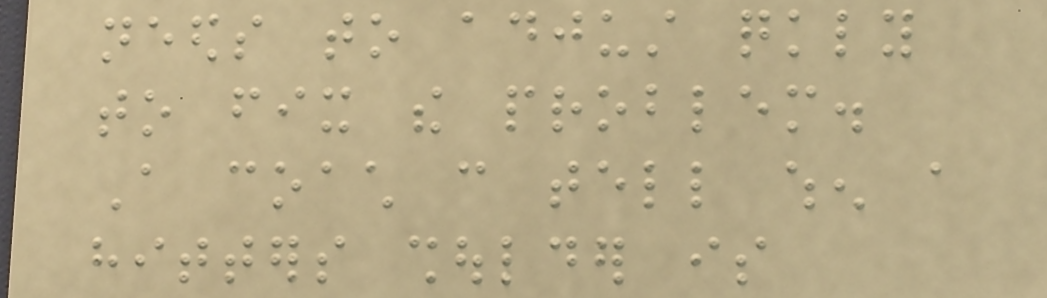needs to adjust quickly
to fix the problem.
A coach can tell when a
hitters shoulder is
